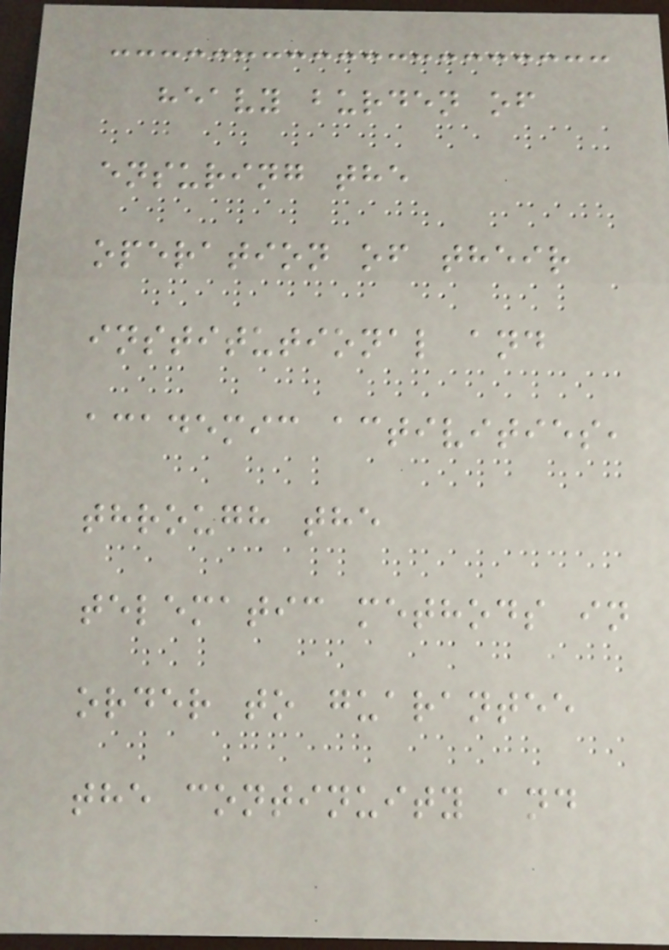heavy burden of
ensuring the
operation of their
institutional and
academic activities,
through the
telematic methods in
order to guarantee
the continuity and
